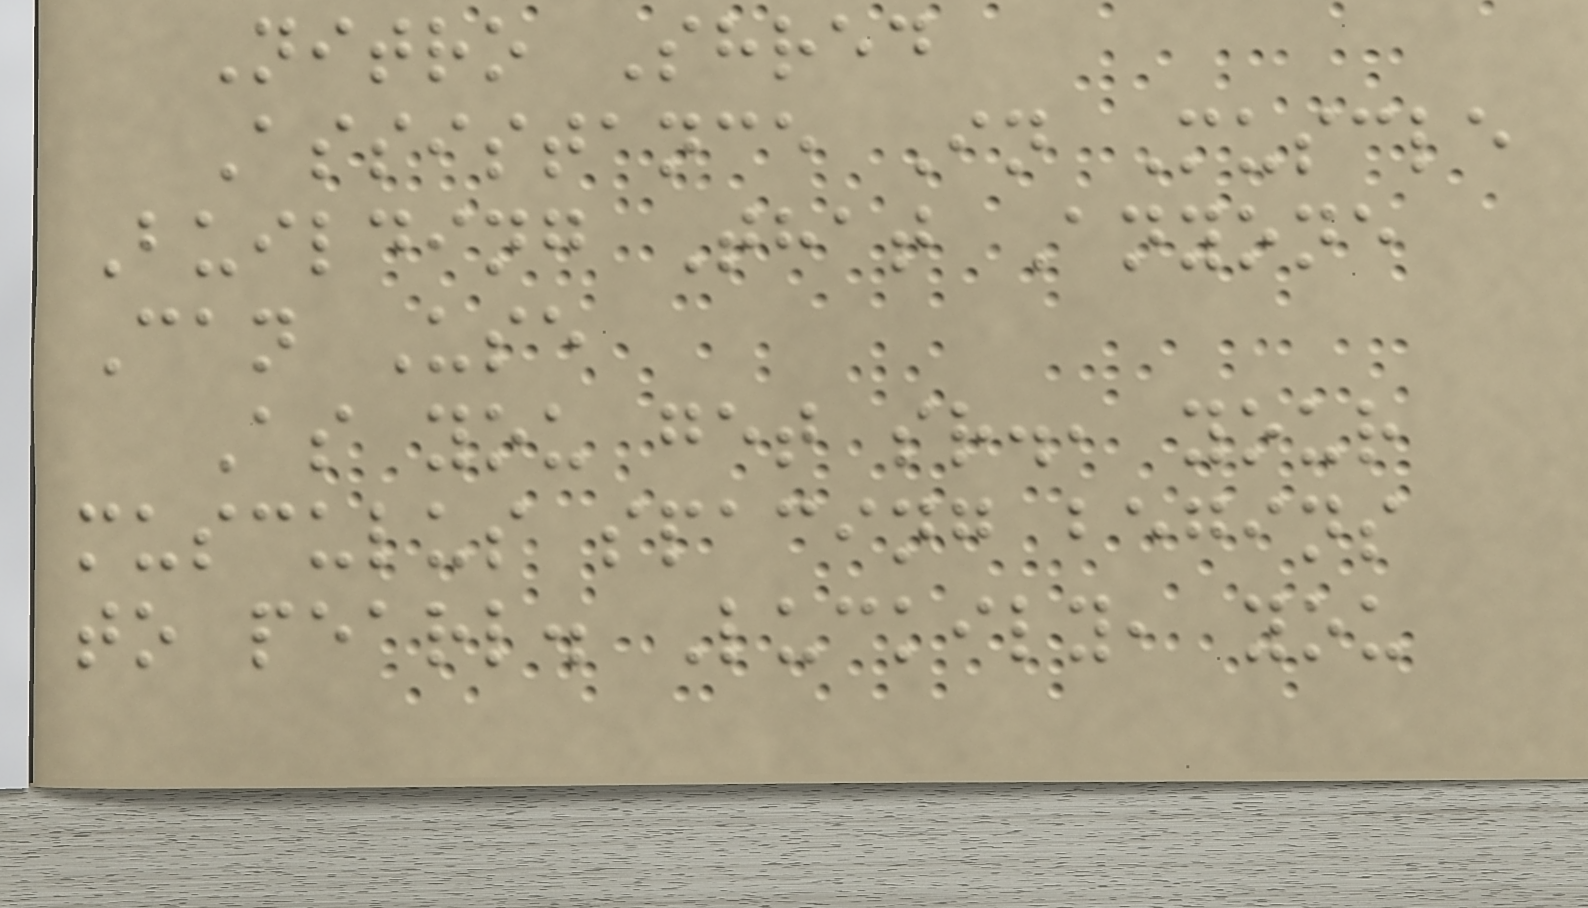Nitro Shred
Assistance In Muscle
Building That Anyone
Can Use
As you get sr., your
musculus spacing begins
to pearl. Luckily, you
